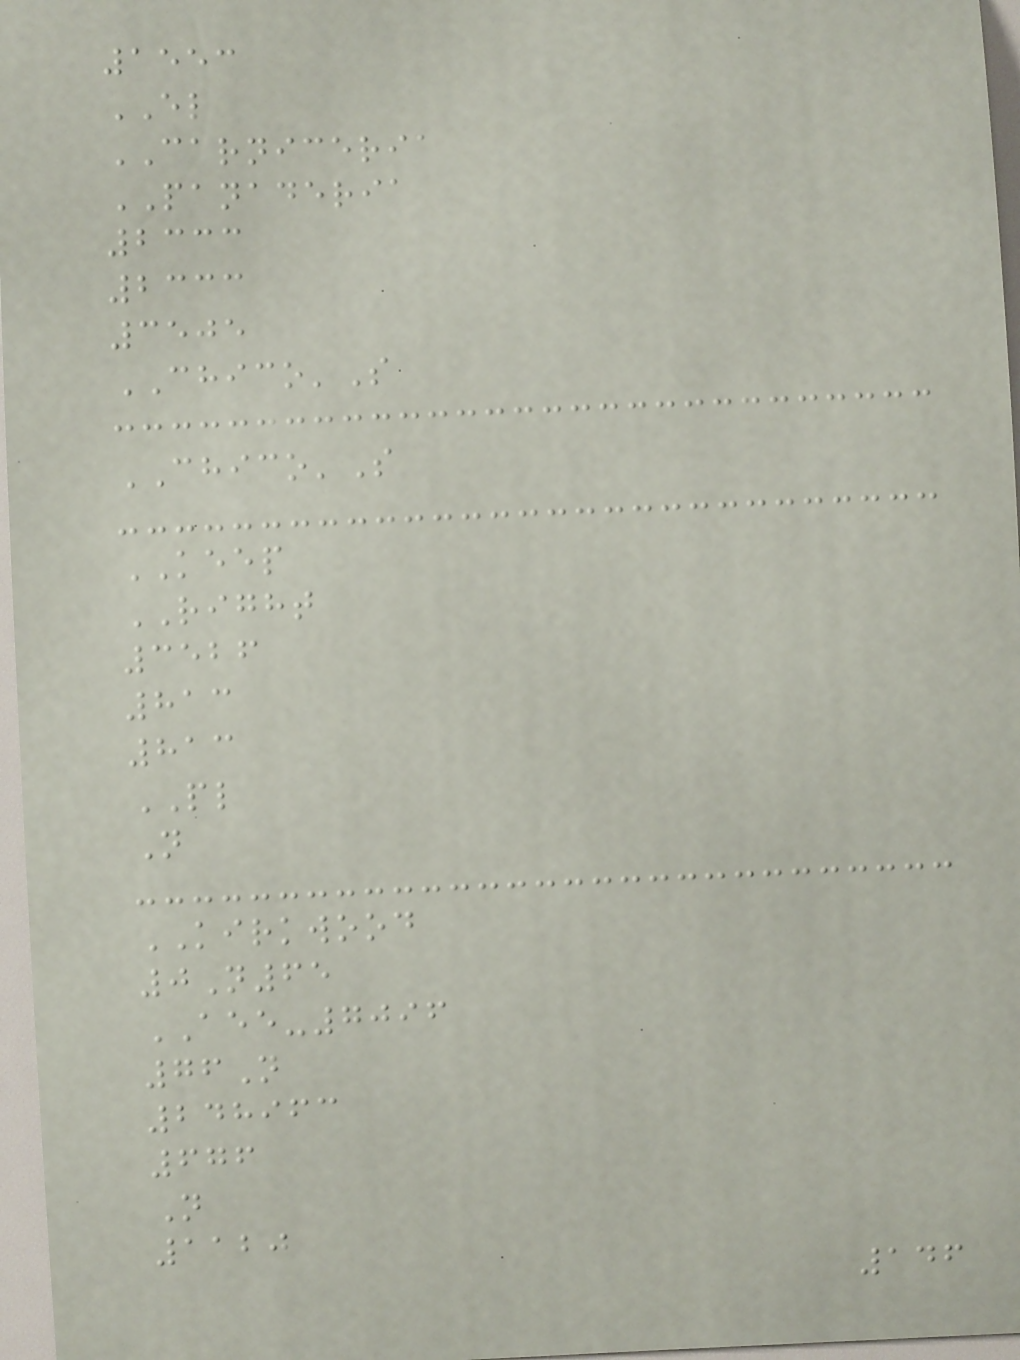1553
EL
CARNICERIA
PANADERIA
2333
2333
3505
CHICO'S
CHICO'S
KEEP
RIGHT
3526
813
813
PL
N
KIRKWOOD
0N65
AEE-7096
76N
248963
676
N
1120
146
